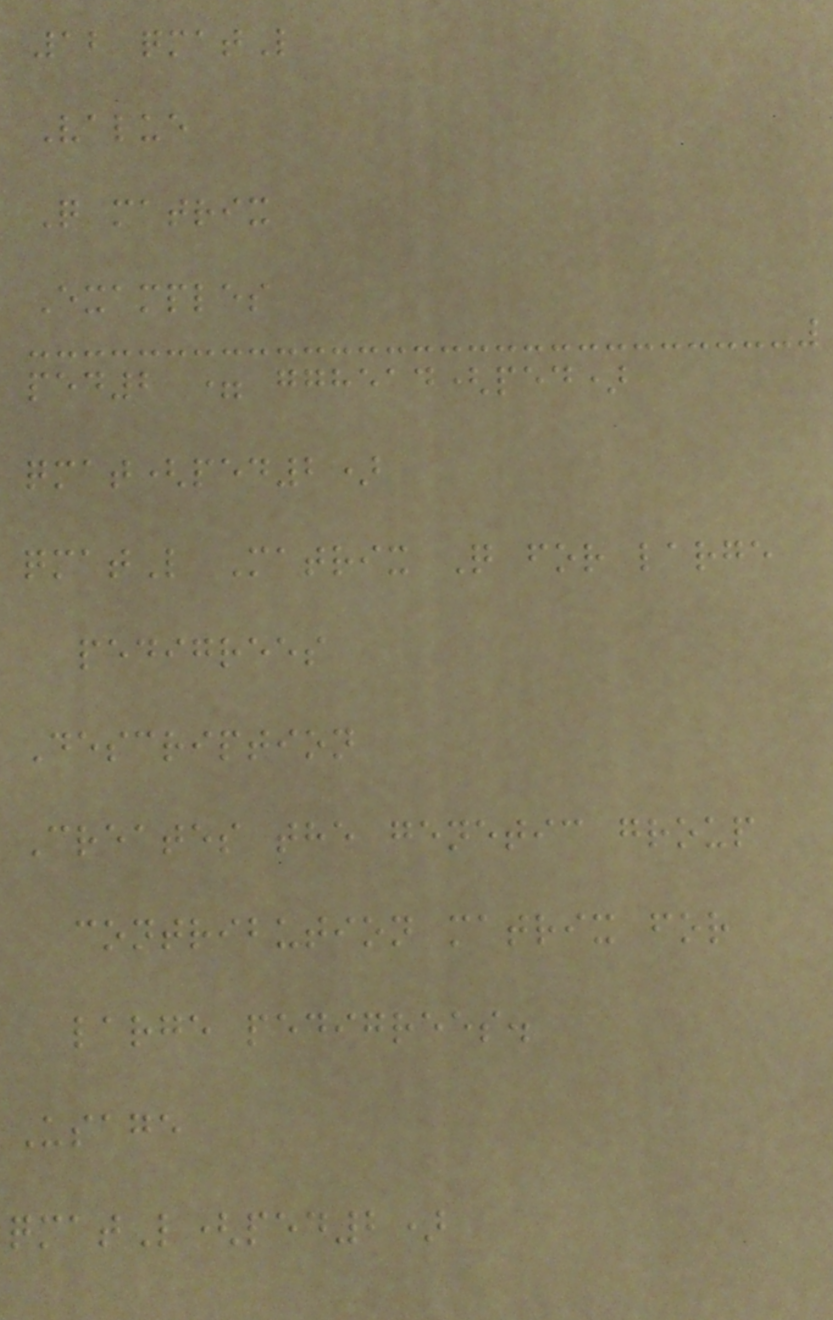12 qmatL
Value
Q matrix
Examples
ped2 = gghead(ped)
qmat(ped2)
qmatL Matrix Q for large
pedigrees
Description
Creates the genetic group
contribution matrix for
large pedigrees.
Usage
qmatL(ped2)
